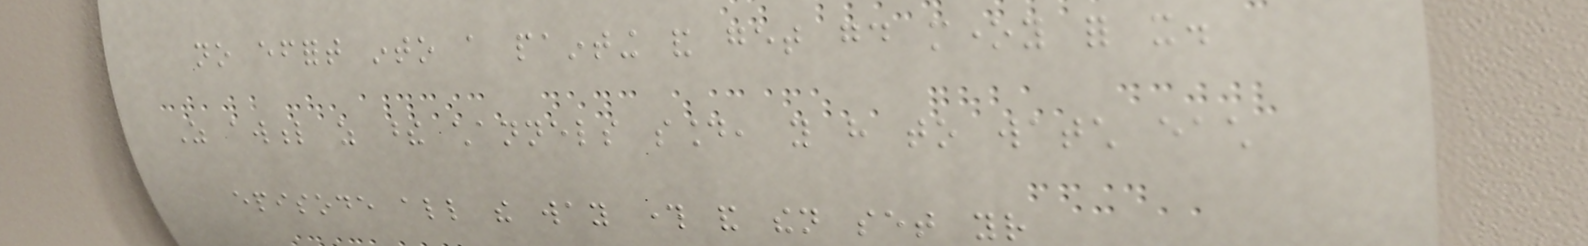no effort into a painting and get good money for it.
As awful as these channels sound, you have to watch each
episode all the way through and then set your
